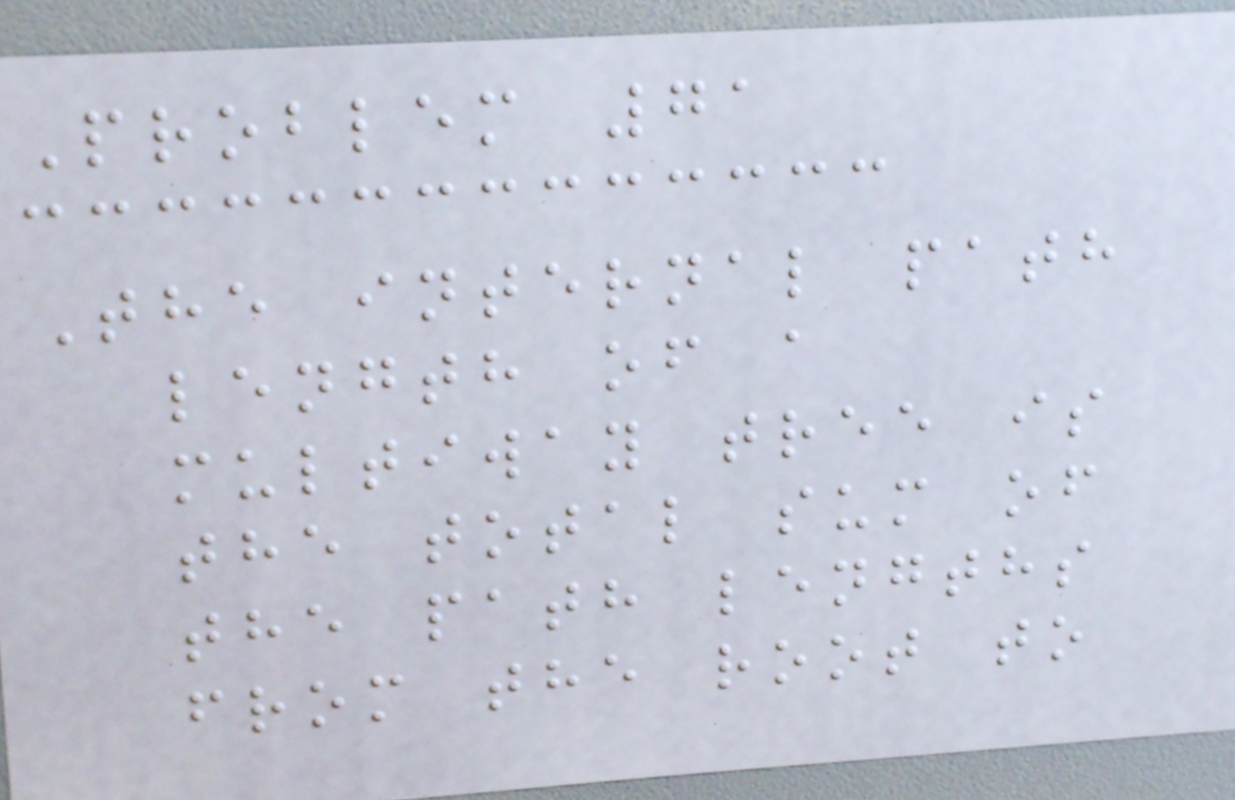Problem 71
The internal path
length of a
multiway tree is
the total sum of
the path lengths
from the root to
